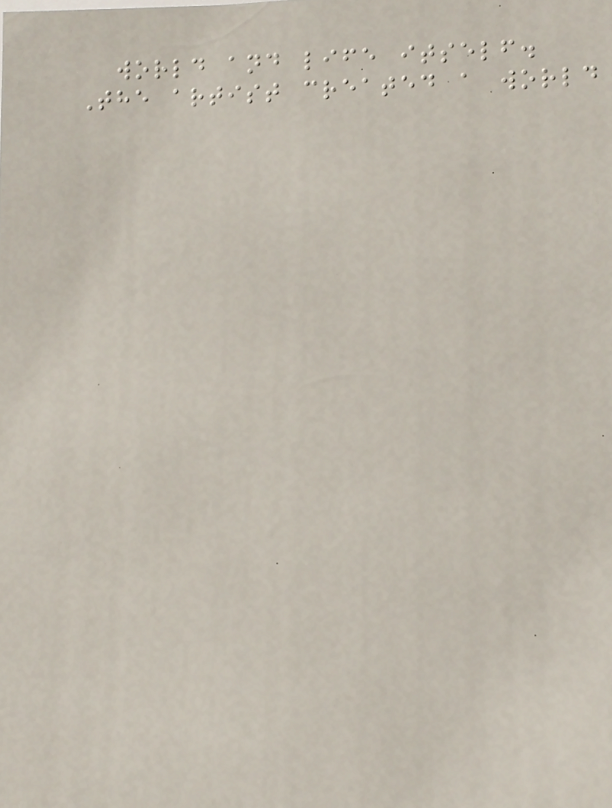world and life itself.
The artist created a world
